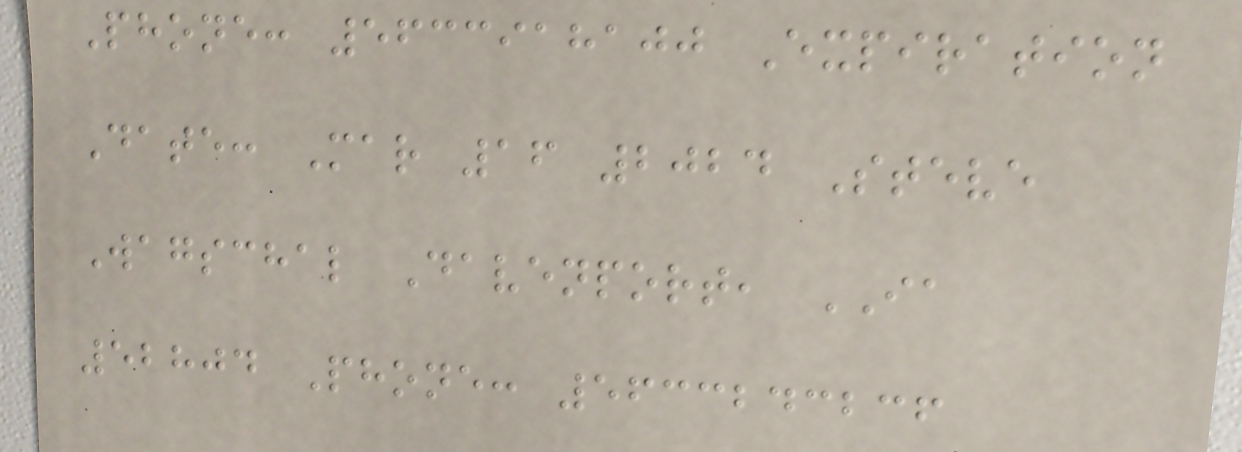Phone: 5633918100 Expiration
Date: Mar 16 2024 Steve
Wagschal Davenport, IA
52804 Phone: 5633243236
